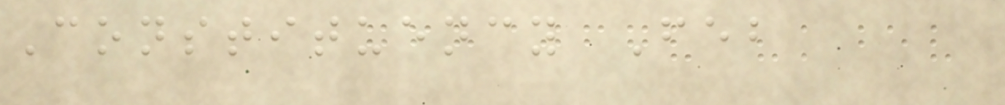Constituency Feb
